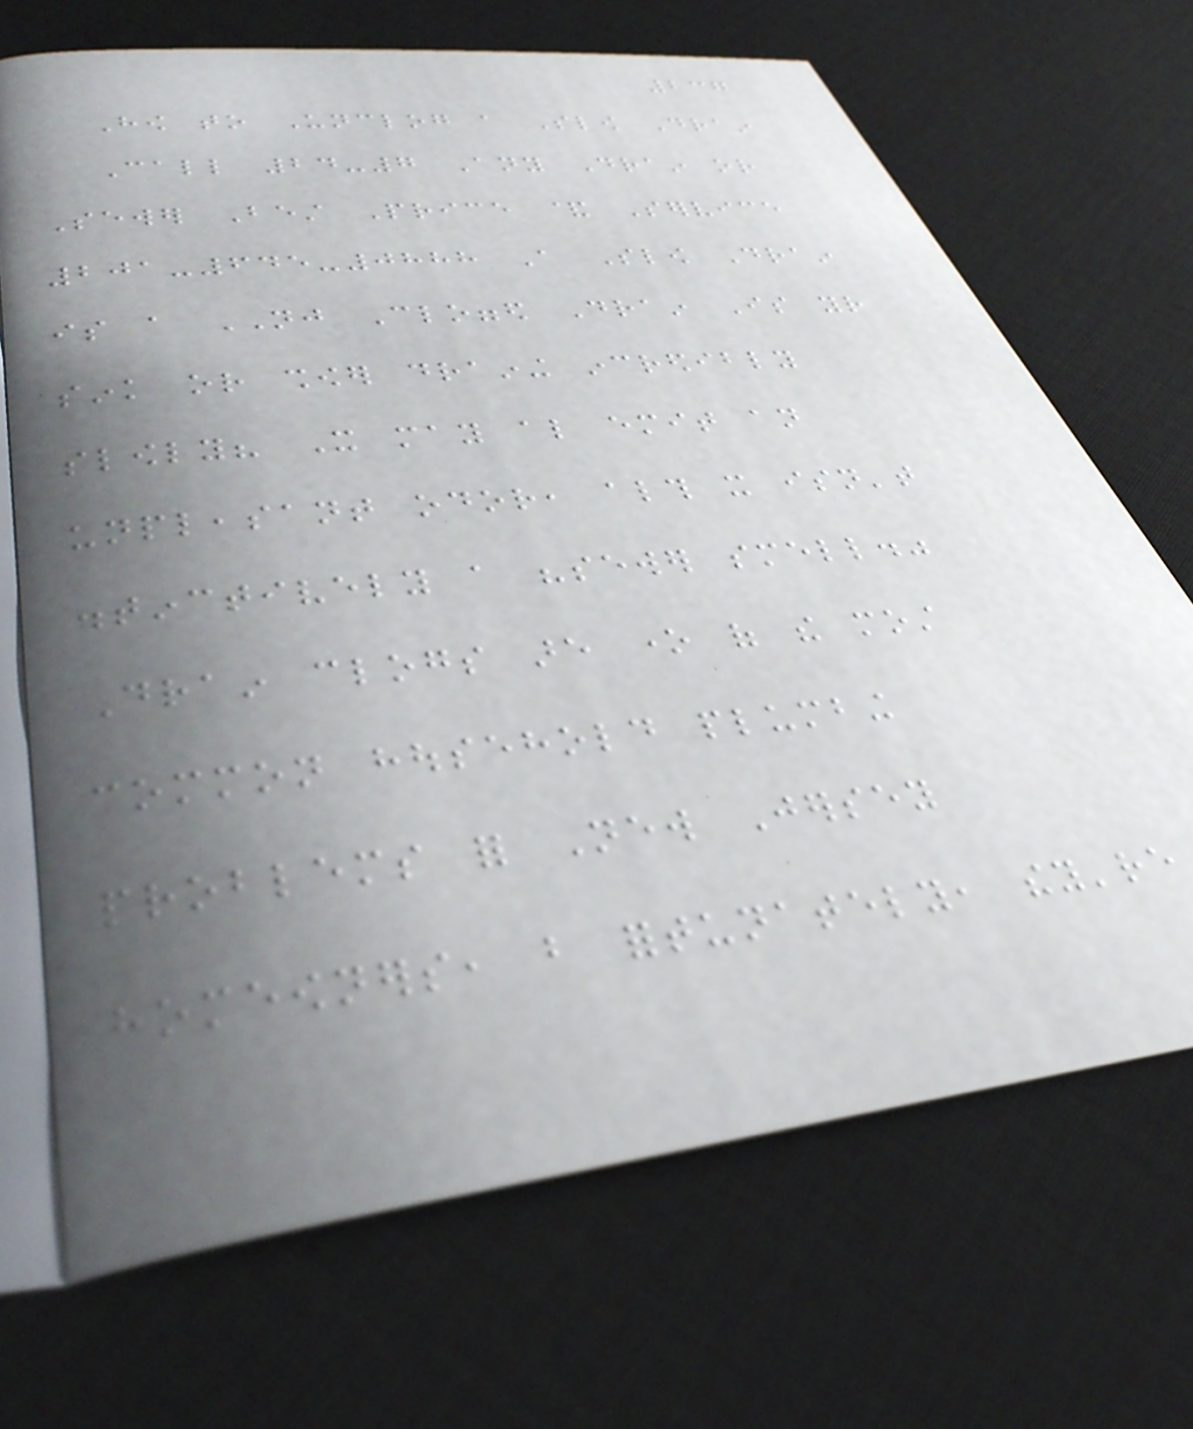237
How to Unclog a Slow Drain
Call 24-7 Any Drain or
Sewer Best Price & Service
201-645-0888 A Slow Drain
is a NJ Clogged Drain Is your
sink or shower draining incredibly
slowly? It may also emit an
unpleasant odor, although it isn't
distinctively a "sewer smell."
Drain clogs are one of the most
common household plumbing
problems for New Jersey
homeowners, but fortunately, they're
